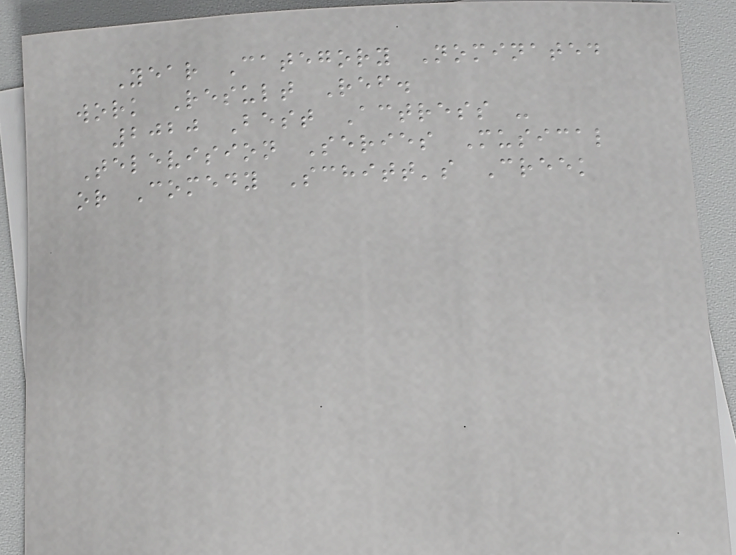Year Category Nominated
work Result Ref.
2020 Best Actress -
Television Series Musical
or Comedy Schitt's Creek
